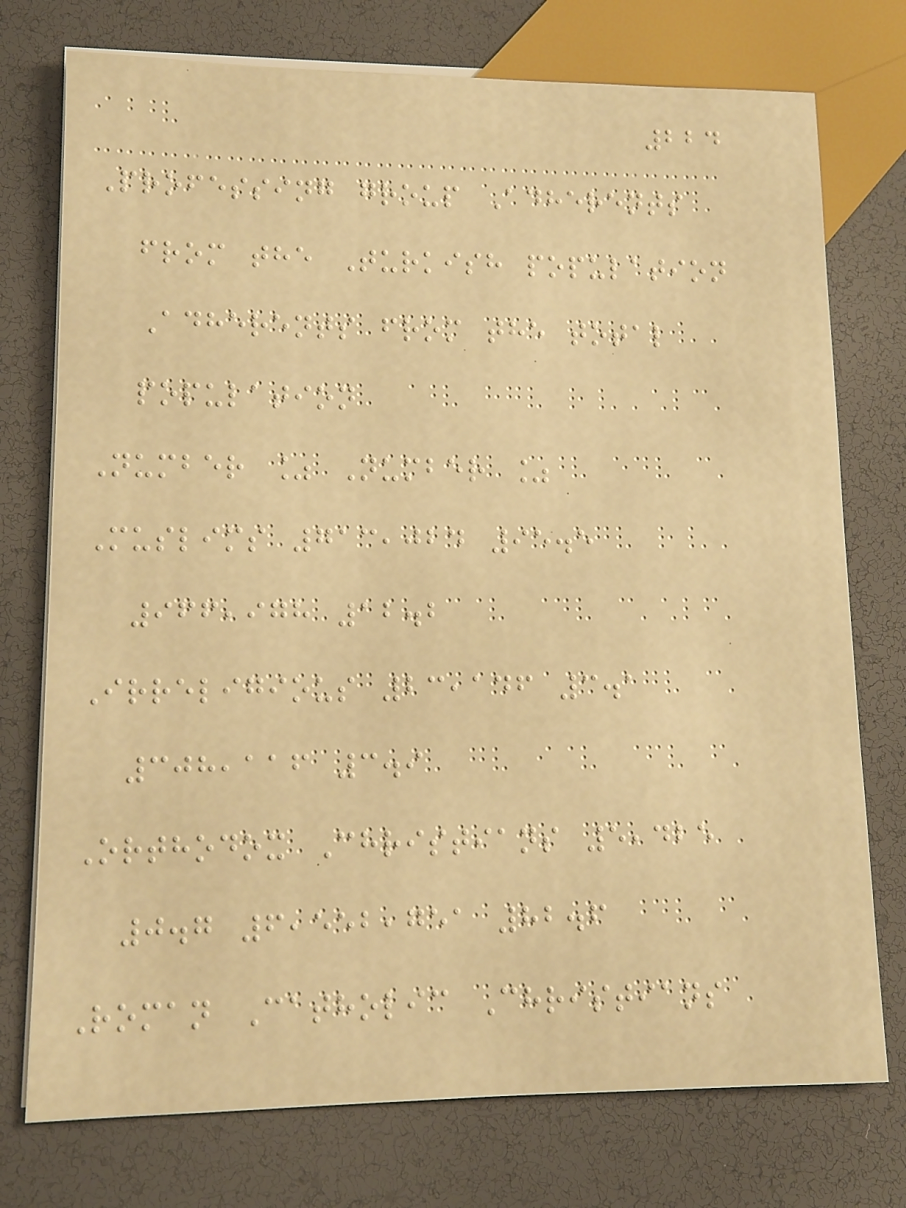224
Professing group Adherents
from the Turkish population
Adherents from the total
population
Number % Number %
Muslims 713,024 95.5
966,978 12.2
Irreligious 23,146 3.1
308,116 3.9
Orthodox Christians 5,425
0.7 6,552,751 82.6
Roman Catholic Christians
